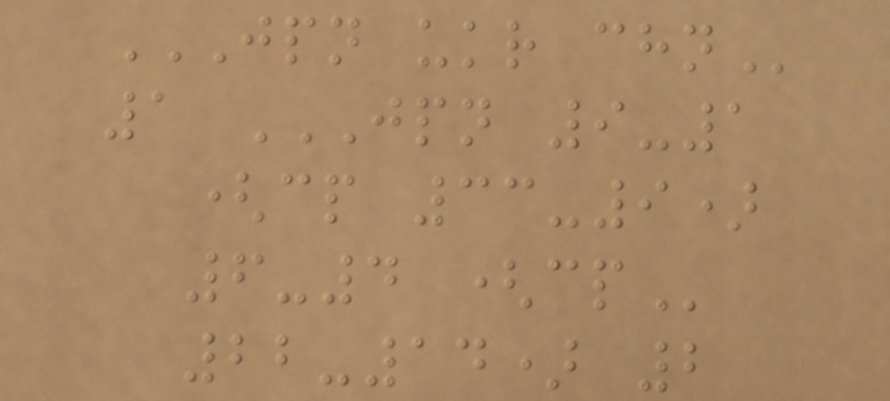JPN UKR CHN
1 JPN 9-1
(CP 33-9)
6-4 (CP
22-14) 2
